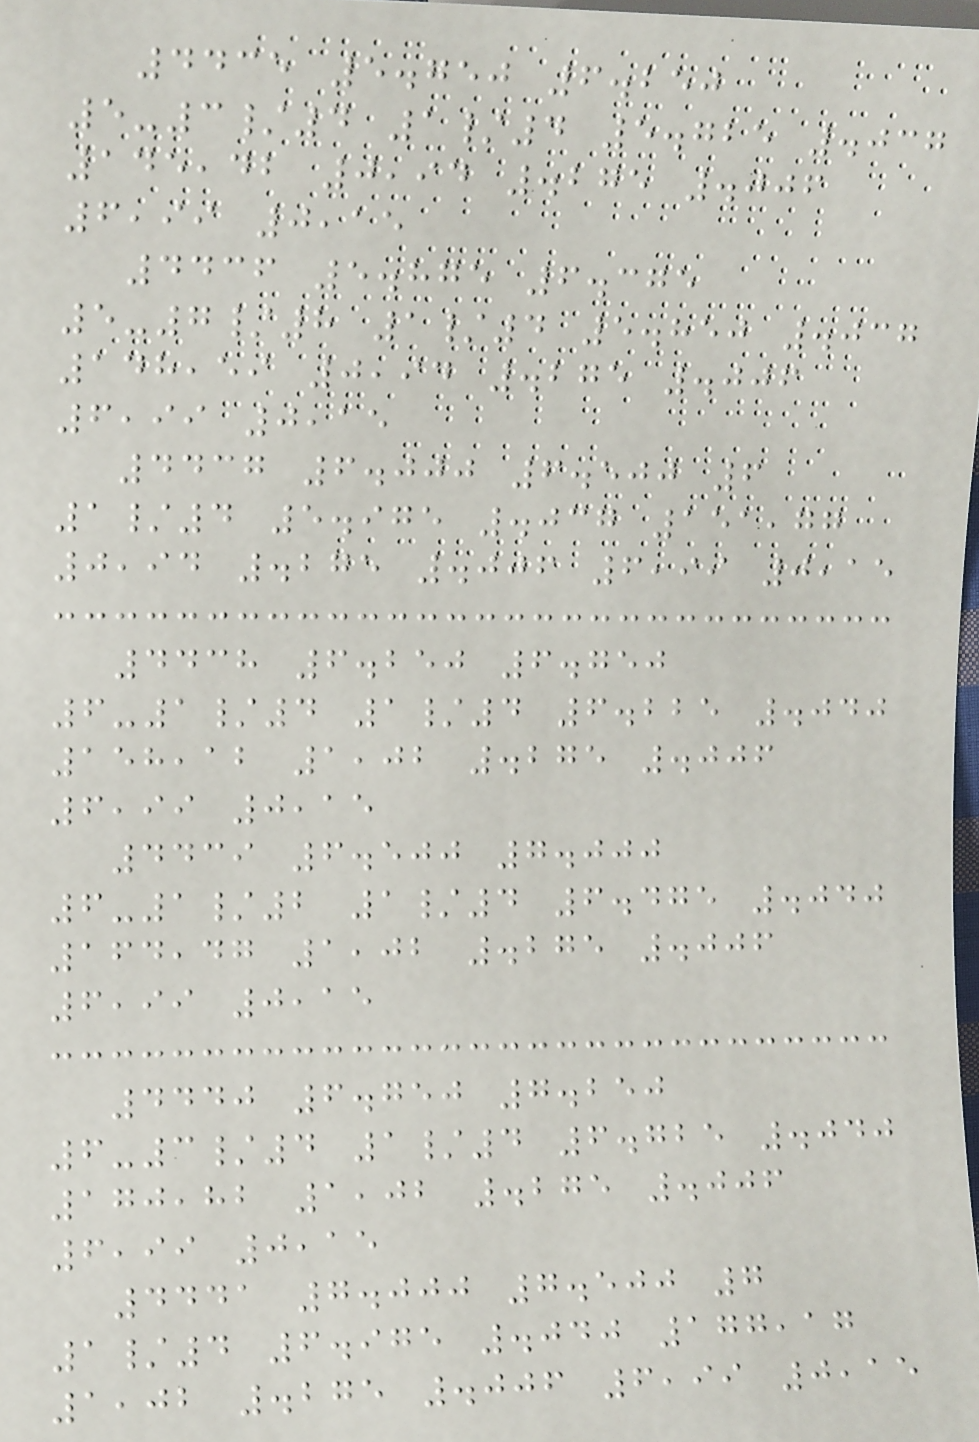4435 5.750 6.250
5-3/4 1/4 5.725 .037
145,42 0,94 .275 .006
6,99 0,15
4436 5.875 6.375
5-7/8 1/4 5.850 .037
148,59 0,94 .275 .006
6,99 0,15
4437 6.000 6.500 6
1/4 5.975 .037 151,77
0,94 .275 .006 6,99 0,15
4438 6.250 6.750
6-1/4 1/4 6.225 .040
158,12 1,02 .275 .006
6,99 0,15
4439 6.500 7.000
6-1/2 1/4 6.475 .040
164,47 1,02 .275 .006
6,99 0,15
4440 6.750 7.250
6-3/4 1/4 6.725 .040
170,82 1,02 .275 .006
6,99 0,15
4441 7.000 7.500 7
1/4 6.975 .040 177,17
1,02 .275 .006 6,99 0,15
